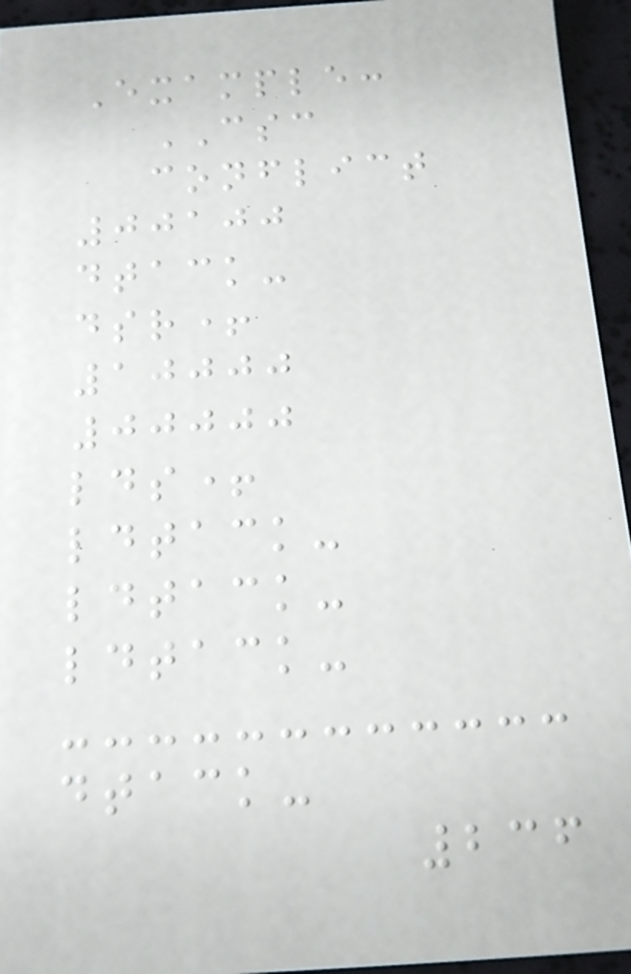Example:
CSC
conflict
00100
dtack-
dsr+
10000
00000
lds+
ldtack-
ldtack-
ldtack-
dtack-
236
